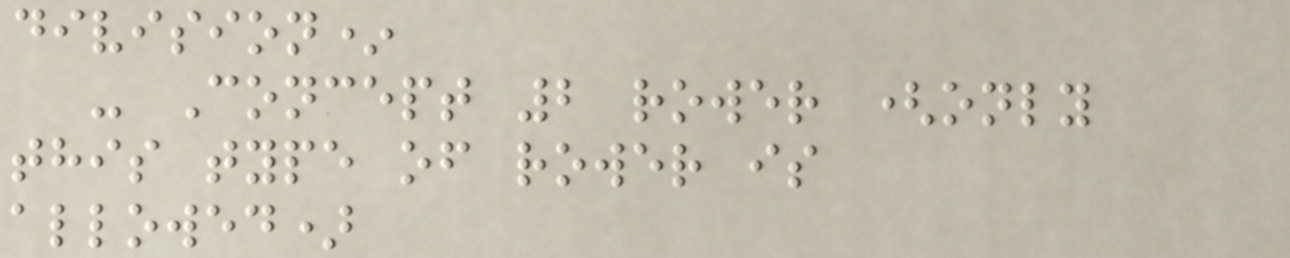division*
- Concept 2 rower (only
this type of rower is
allowed)
